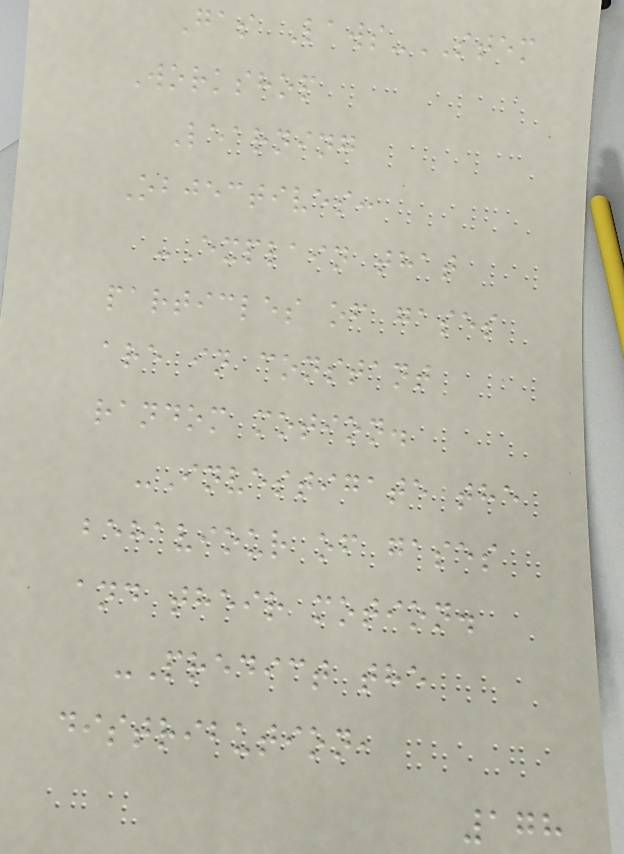Gas Laws-STEM
Workshop
Learning
Objectives:
-Explain that
particles of gases
are in constant
random motion.
-Investigate the
behaviour of gases
and their motion.
-Predict the
distribution,
178
